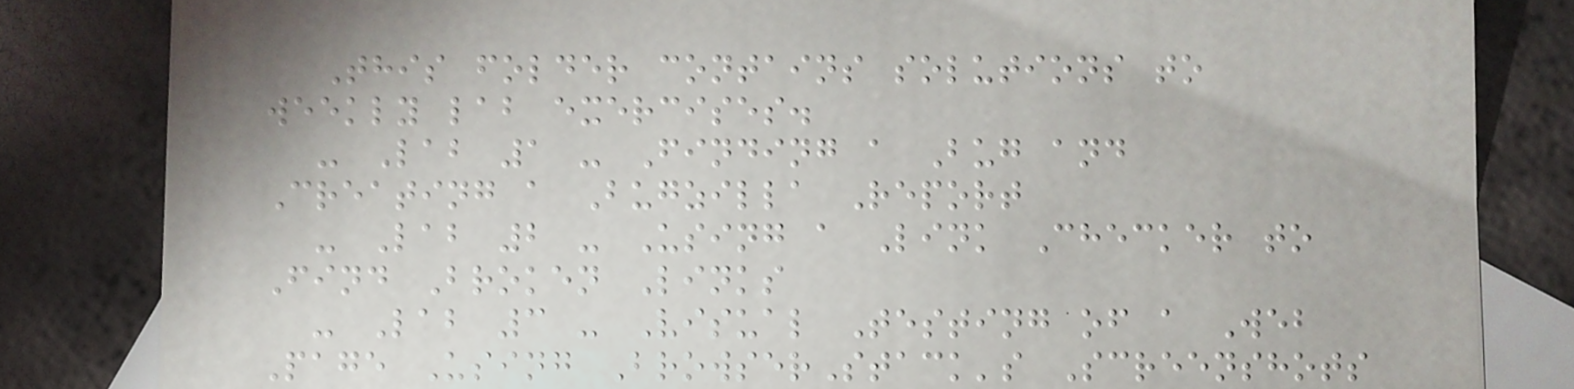This folder contains solutions to
weekly lab exercises.
- Lab 1 - Finding a Bug and
Creating a Bugzilla Report
- Lab 2 - Using a Link Checker to
Find Broken Links
- Lab 3 - Visual Testing of a Web
Page Using BrowserStack's Screenshots
